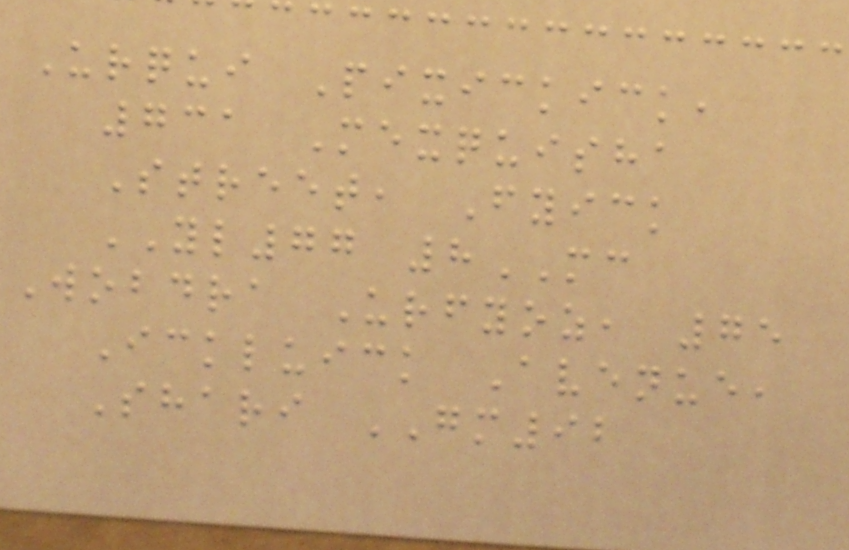Urqui Pixickick,
731 Mexquisha
Street, Fyick
YL77 8MC
Wobdra Urfyoz, 75
Ickluick Avenue,
Shari GM92
